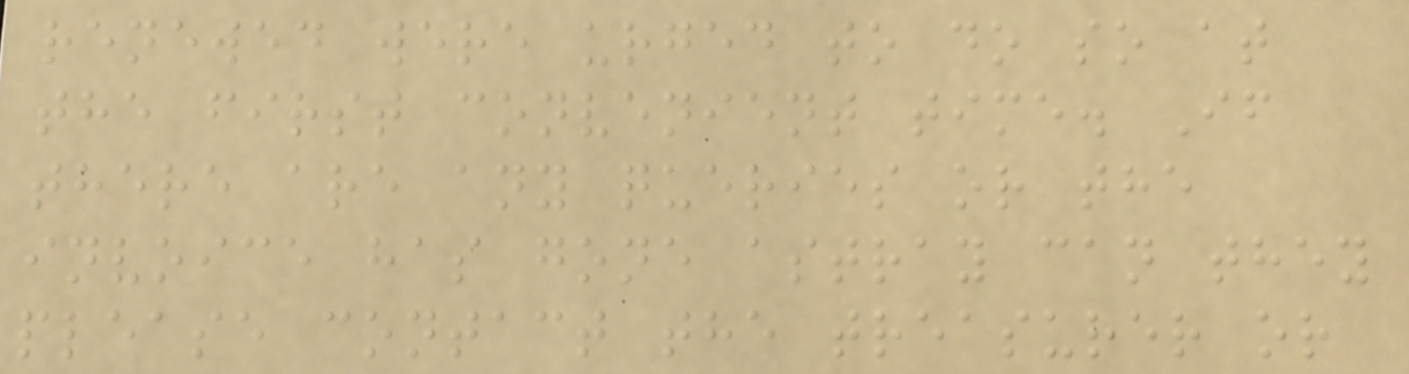renewed were urged to do so at
the first convenient time. If
there are any queries or the
invoice has gone astray can they
please contact the treasurer or
